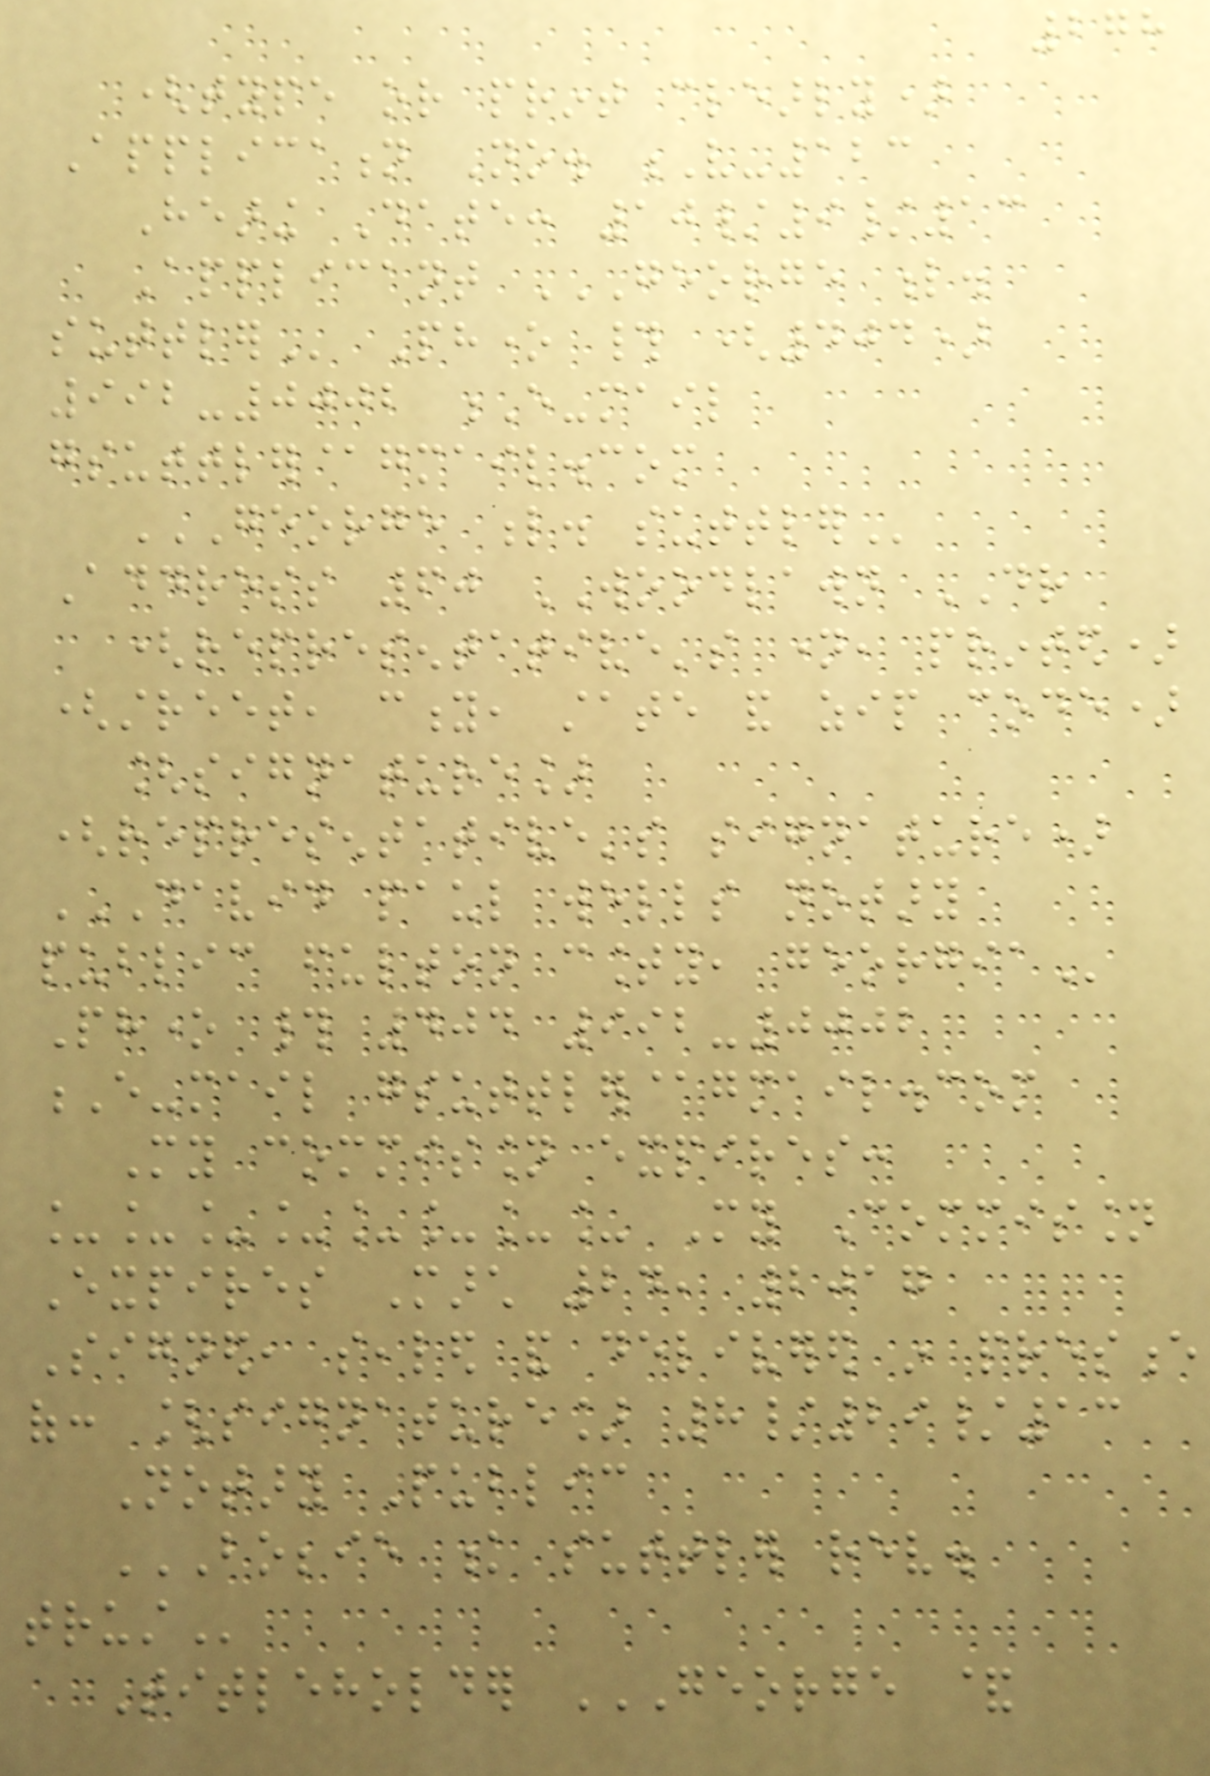278
(type or print clearly)
Application No. V-123
Hearing Date: 10/9/13
Applicant GEORGE L.
SUTTLER Phone # (404)
992-0002 E-mail
gsuttler@gmail.com
GEORGE L. SUTTLER
Address 60 WOODLAWN DR
(representative's name, printed)
(street, city, state and zip code)
[signature]
(representative's signature)
DAVID PAUL WELLS NOTARY
PUBLIC FULTON COUNTY, GEORGIA
Phone # 404 992-0002
E-mail gsuttler@gmail.com
My commission expires:
________ My Commission
Expires March 24, 2017
Signed, sealed and delivered in presence
of: [signature] 8/29/13
Notary Public
BOBBIE K SUTTLER REV.
TRUST
Titleholder GEORGE &
